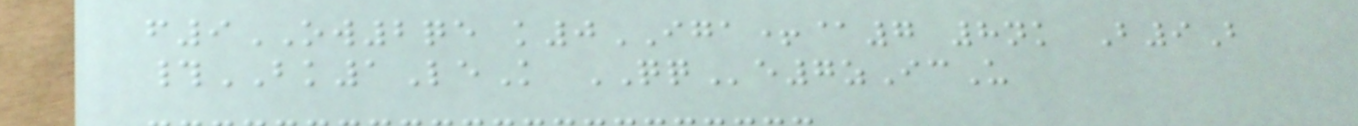f9OW2qe k0IGA+@7 8nk B9B
#BK1LeK QQe7zIcU
